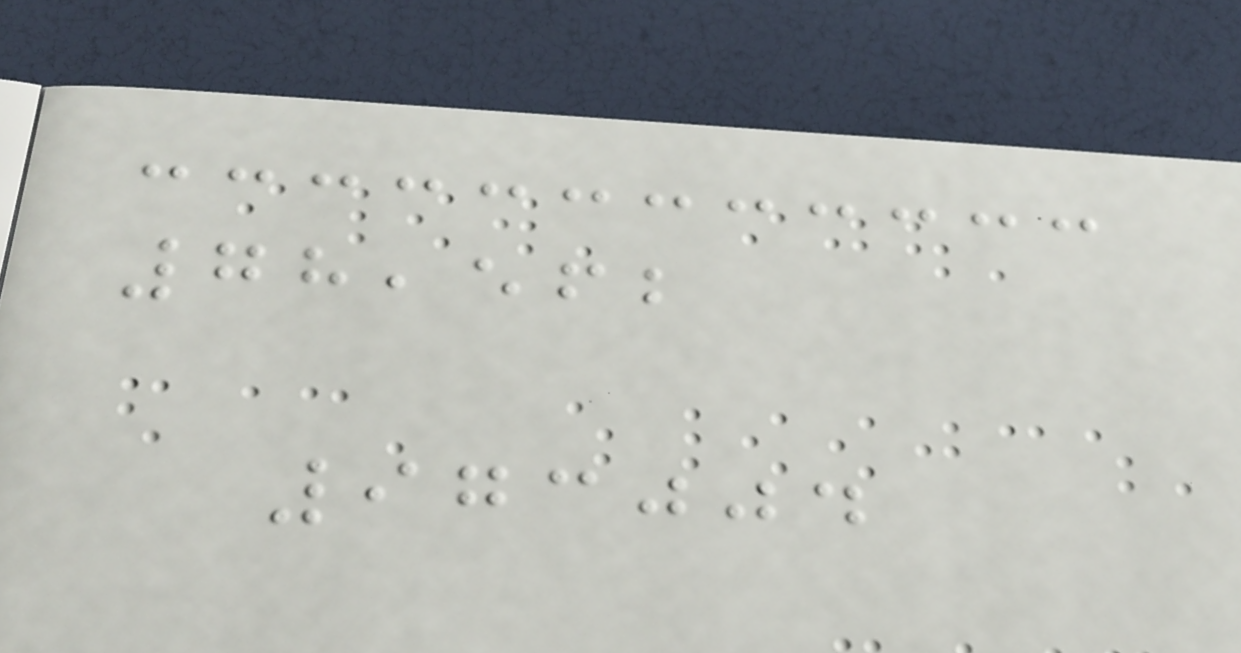78,562
973004
